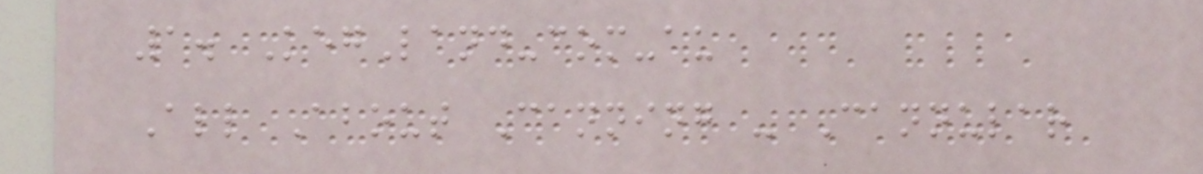1. KegLand-com-au
All About Canning - Cannular
